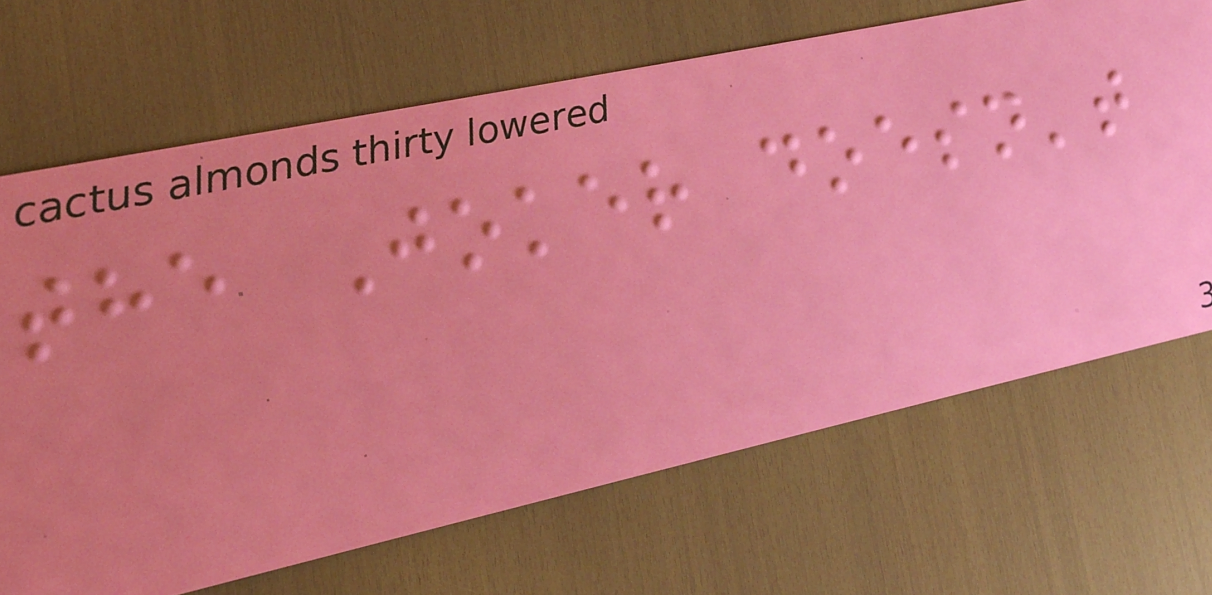the Joker doesn't
